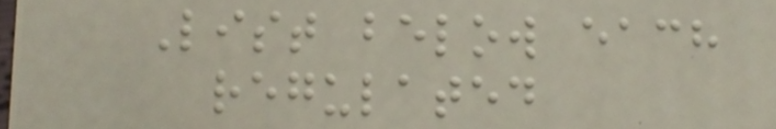List below each
regulated
